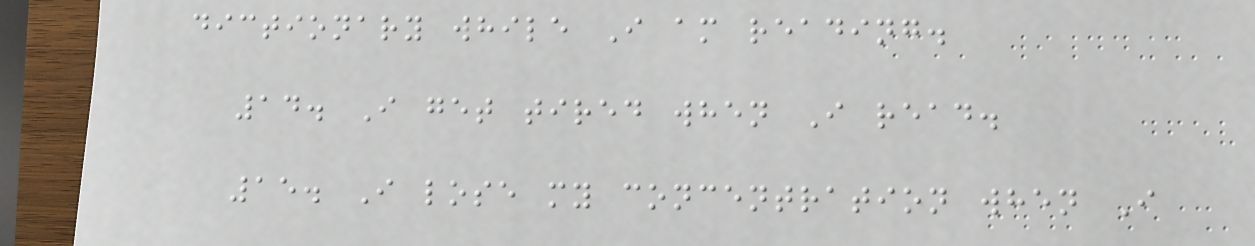dictionary while I am reading.
14. I get tired when I read.
15. I lose my concentration when I
